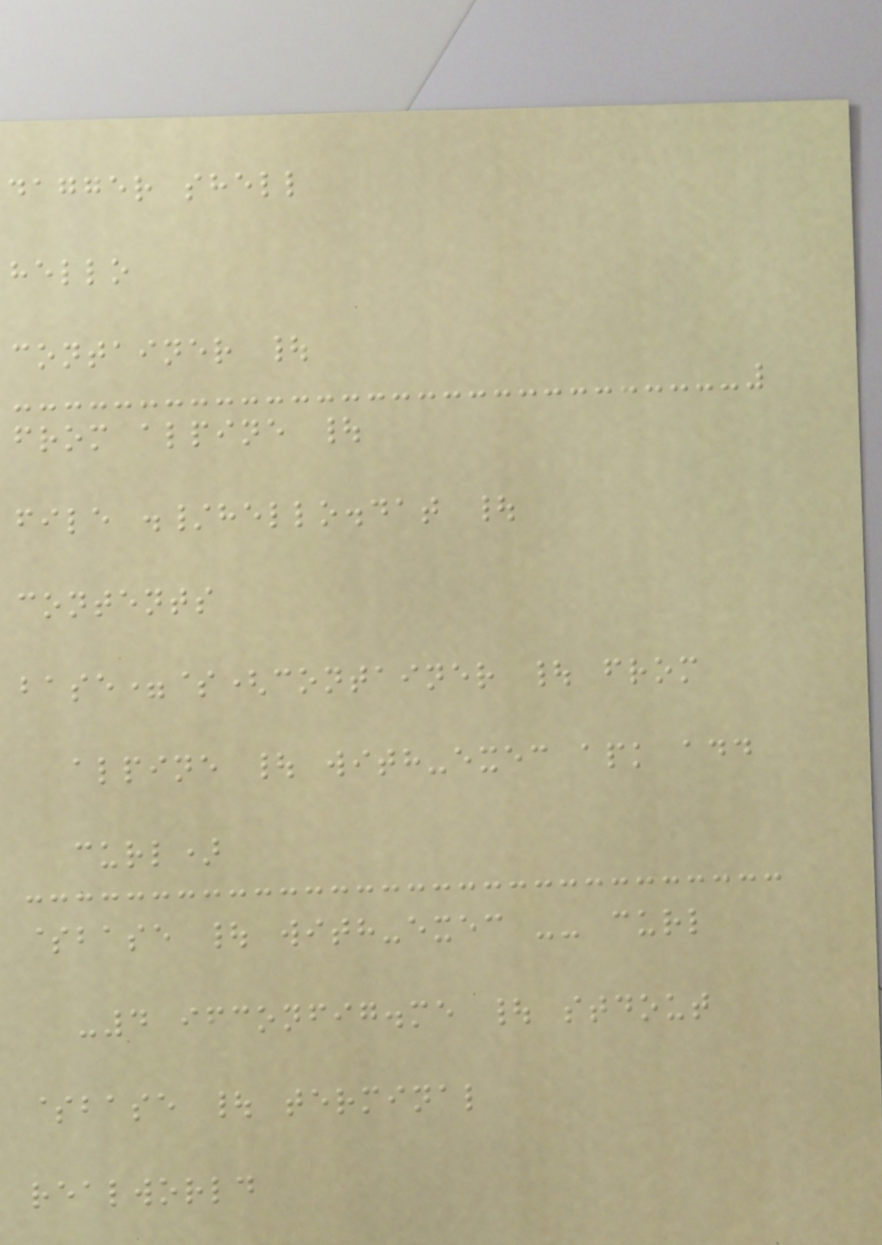dagger shell
hello
container |
from alpine |
file ./hello.dat |
contents
base=$(container | from
alpine | with-exec apk add
curl)
$base | with-exec -- curl
-4 ifconfig.me | stdout
$base | terminal
realworld
